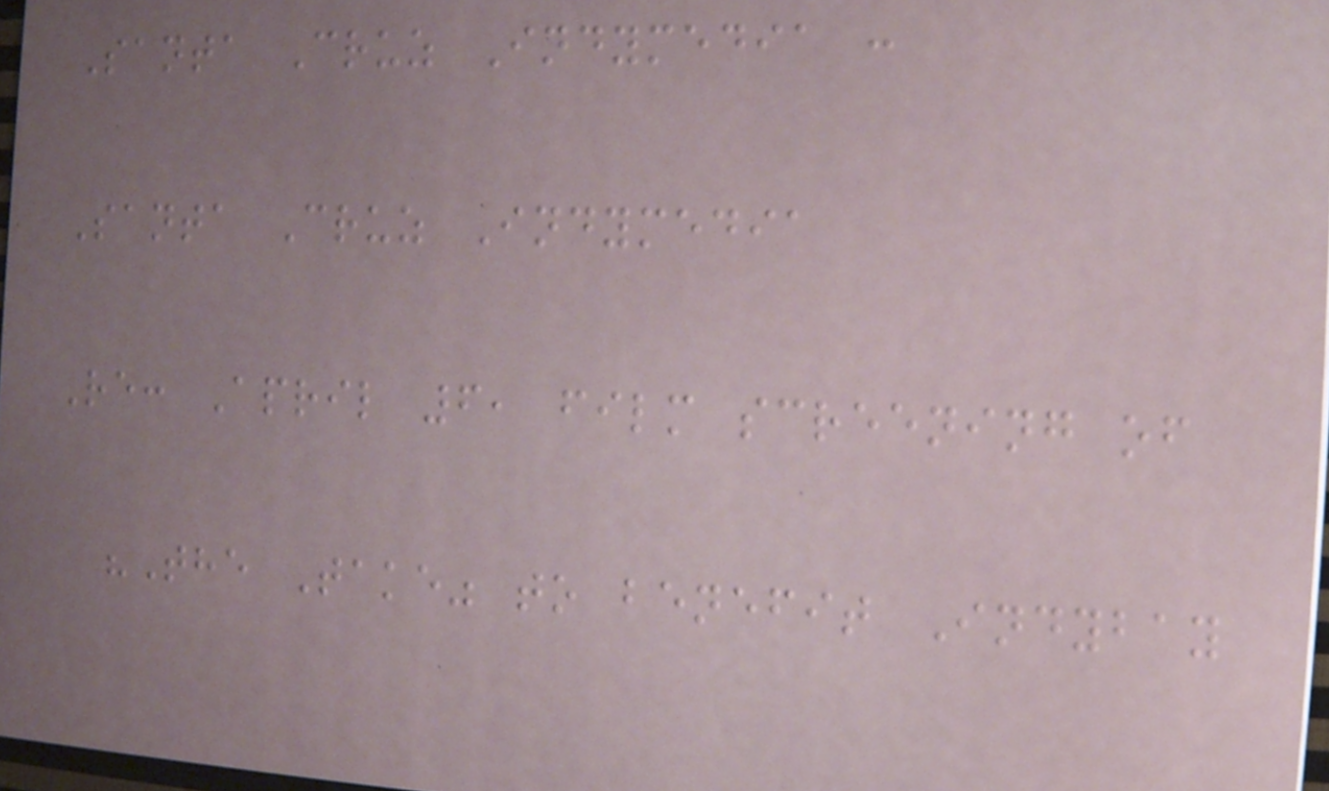Santa Cruz Indymedia :
Santa Cruz Indymedia
Re: April 6, film screening of
"The Take" to benefit Indybay
